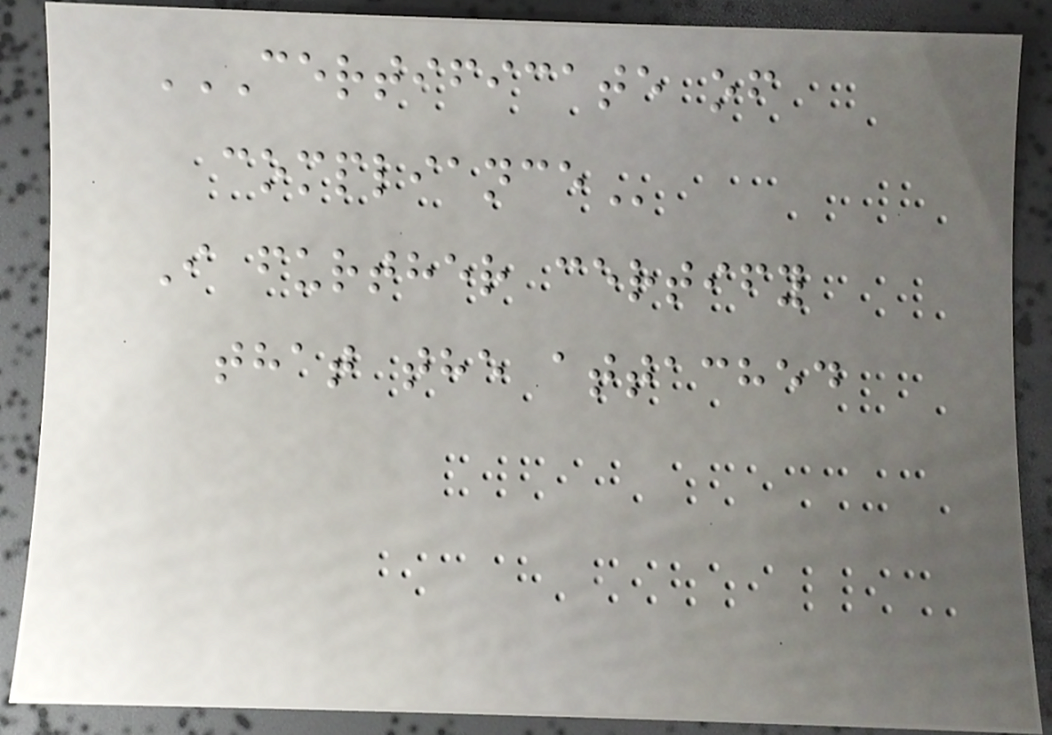CERTIFICATE OF
COMPLIANCE
I further certify
that the attached
